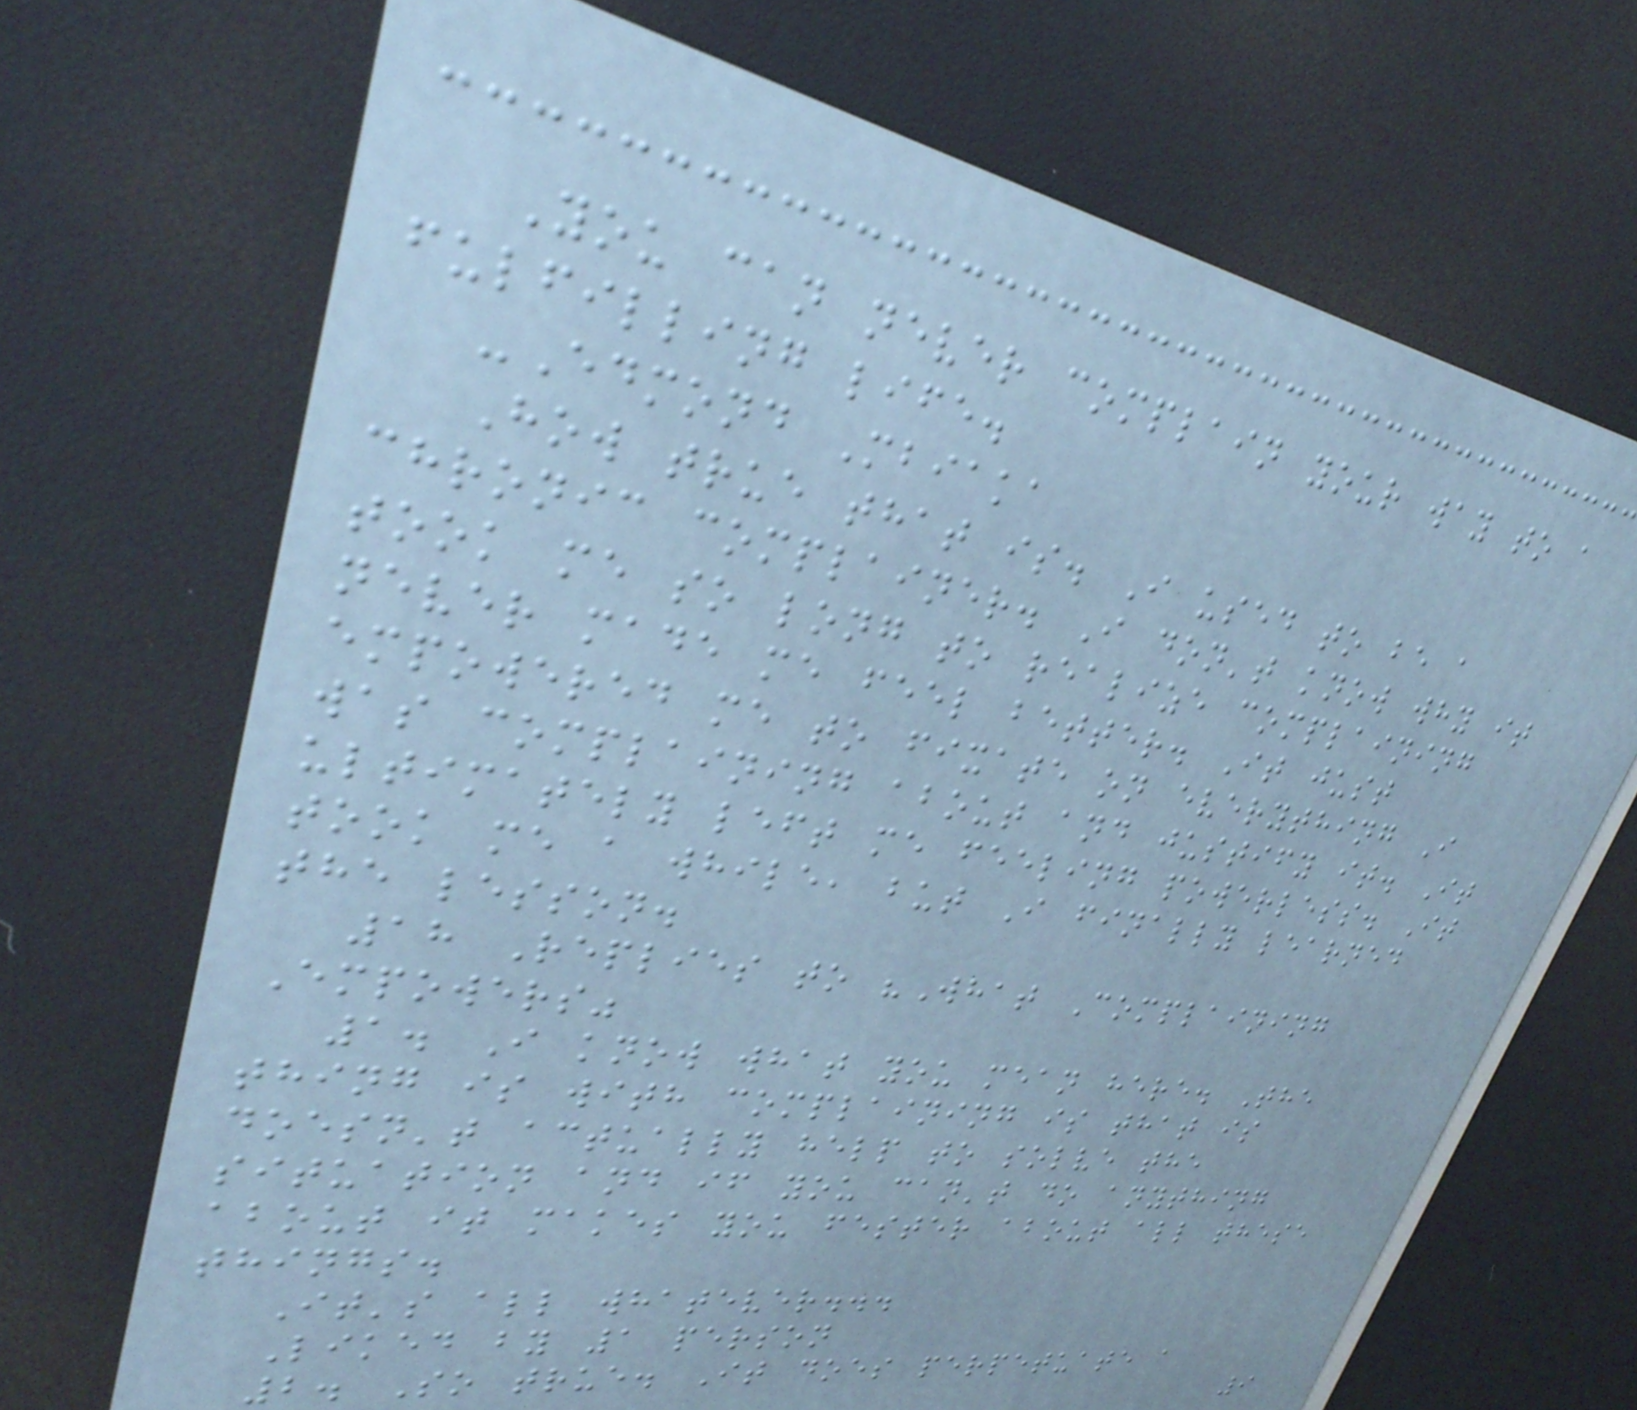You can never complain your way to a
fulfilling life.
-Edmond Mbiaka
How true that is. I used to be a
chronic complainer. I don't know why it
took me so long to realize complaining
never made me feel better. It just
empowered me to fixate on everything I
was complaining about and justify it. It
ultimately left me feeling powerless. It
took me a while, but I finally learned
the lesson.
18 Replies to "What Complaining
Empowers"
1. I know what you mean here. The
thing is with complaining is that is
doesn't actually help to solve the
situation and if you can't do anything
about it makes you fester about all these
things.
It's all whatever...
Liked by 1 person
2. So true. It does perpetuate a
9
